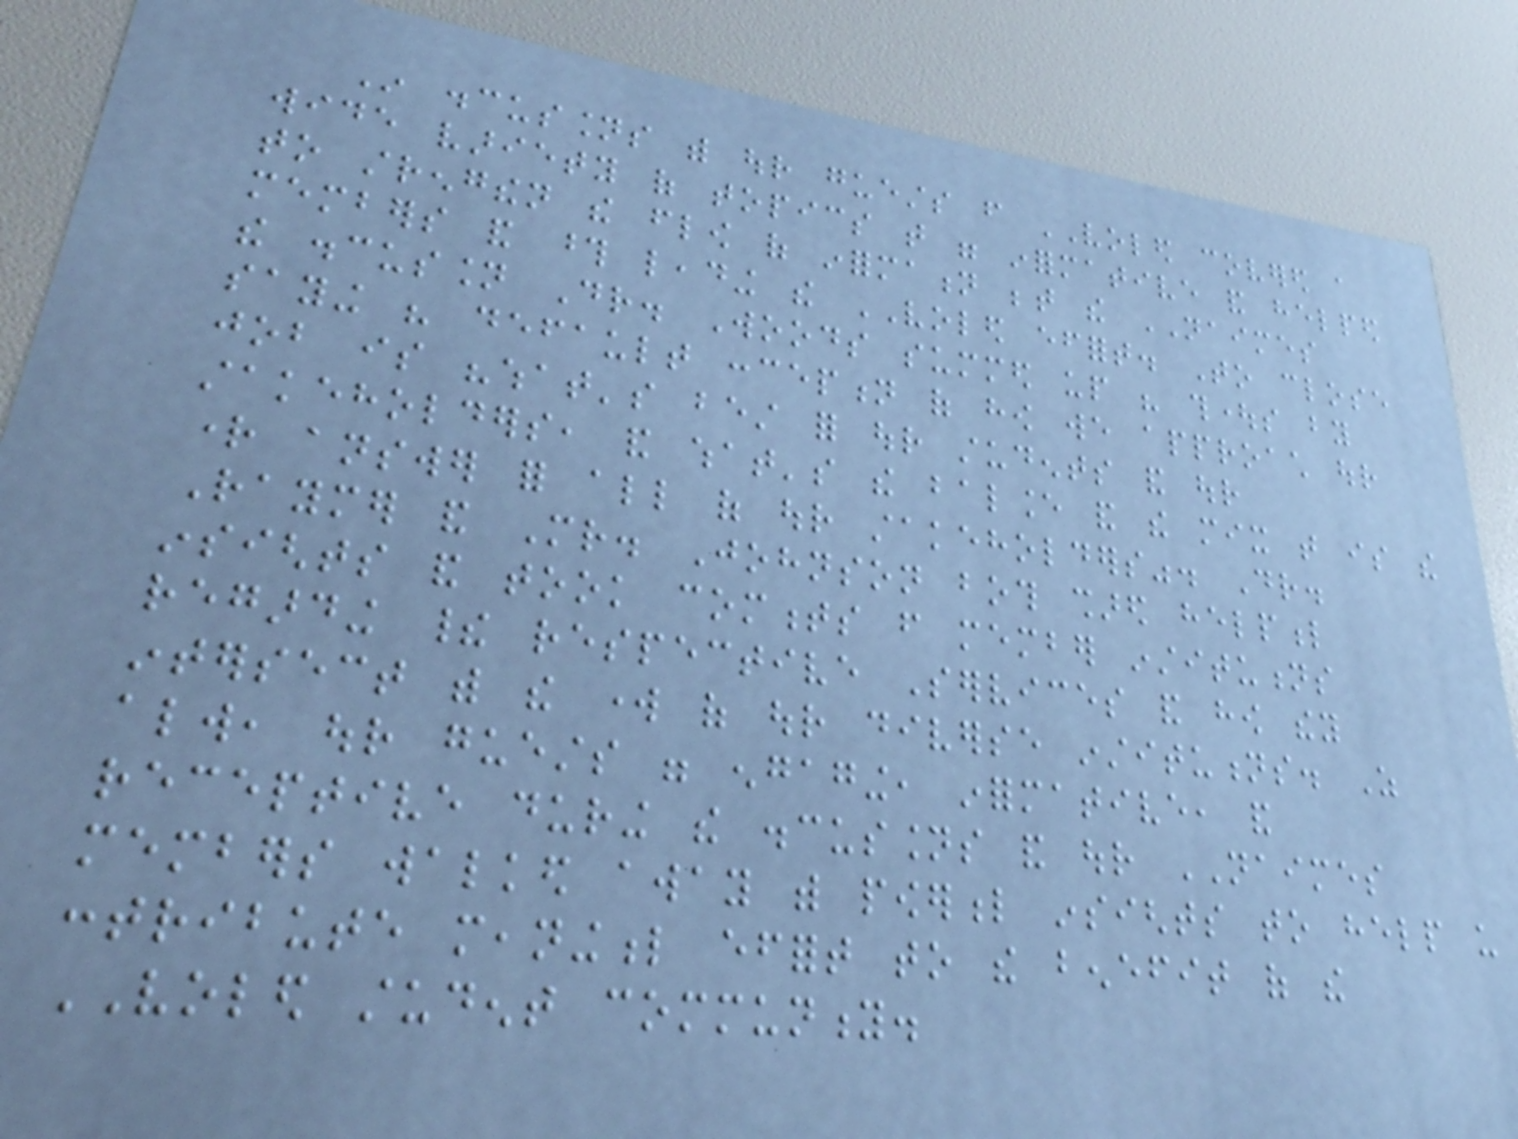In discussions with our guests from VOLED covered a
wide variety of topics that were informative and helped
to strengthen the flow of information between the NAIMES
members and those leading the VOLED effort. To close
the discussion Dr. Woods summed up his thoughts by
saying his default conception of how we approach our
job is "what's best for our students and our
stakeholders, and what's the balance and the mix that is the
right answer for all of our stakeholders". Dr.
Raymer and Mr. Johnson both shared helpful
insights and took comments from member institutions
regarding their respective Services and how they
intersect with the work of our diverse institutions. As
always, our guests were engaging, informative, and
receptive during the discussions and our NAIMES
members walked away with powerful insights to help us
contribute meaningful effort to the benefit of the
VOLED student community.
